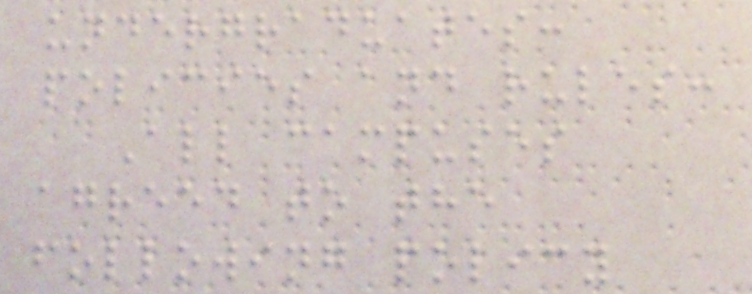undergraduates:
policies and rules:
All campuses
agreed to the
following policy
